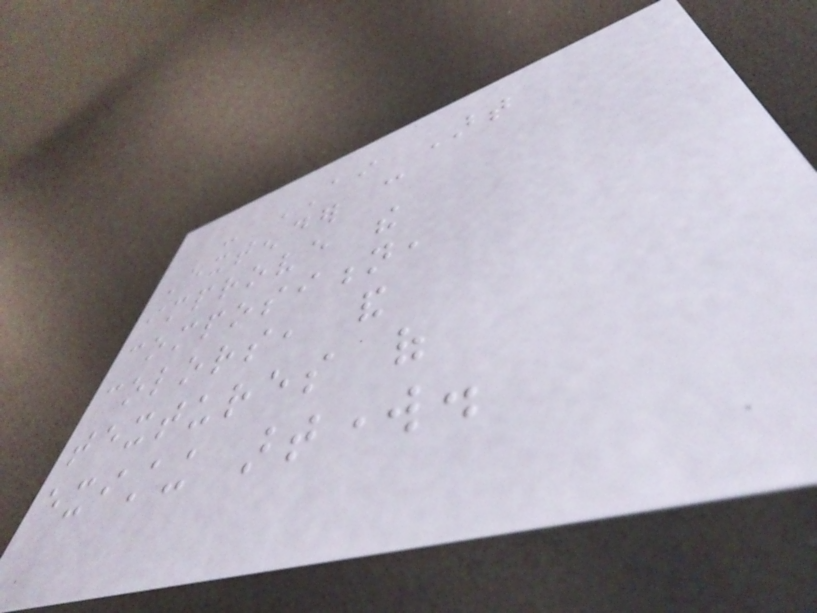- AI Art
Extender can
improve the
composition,
colors, and
textures of
existing artwork.
